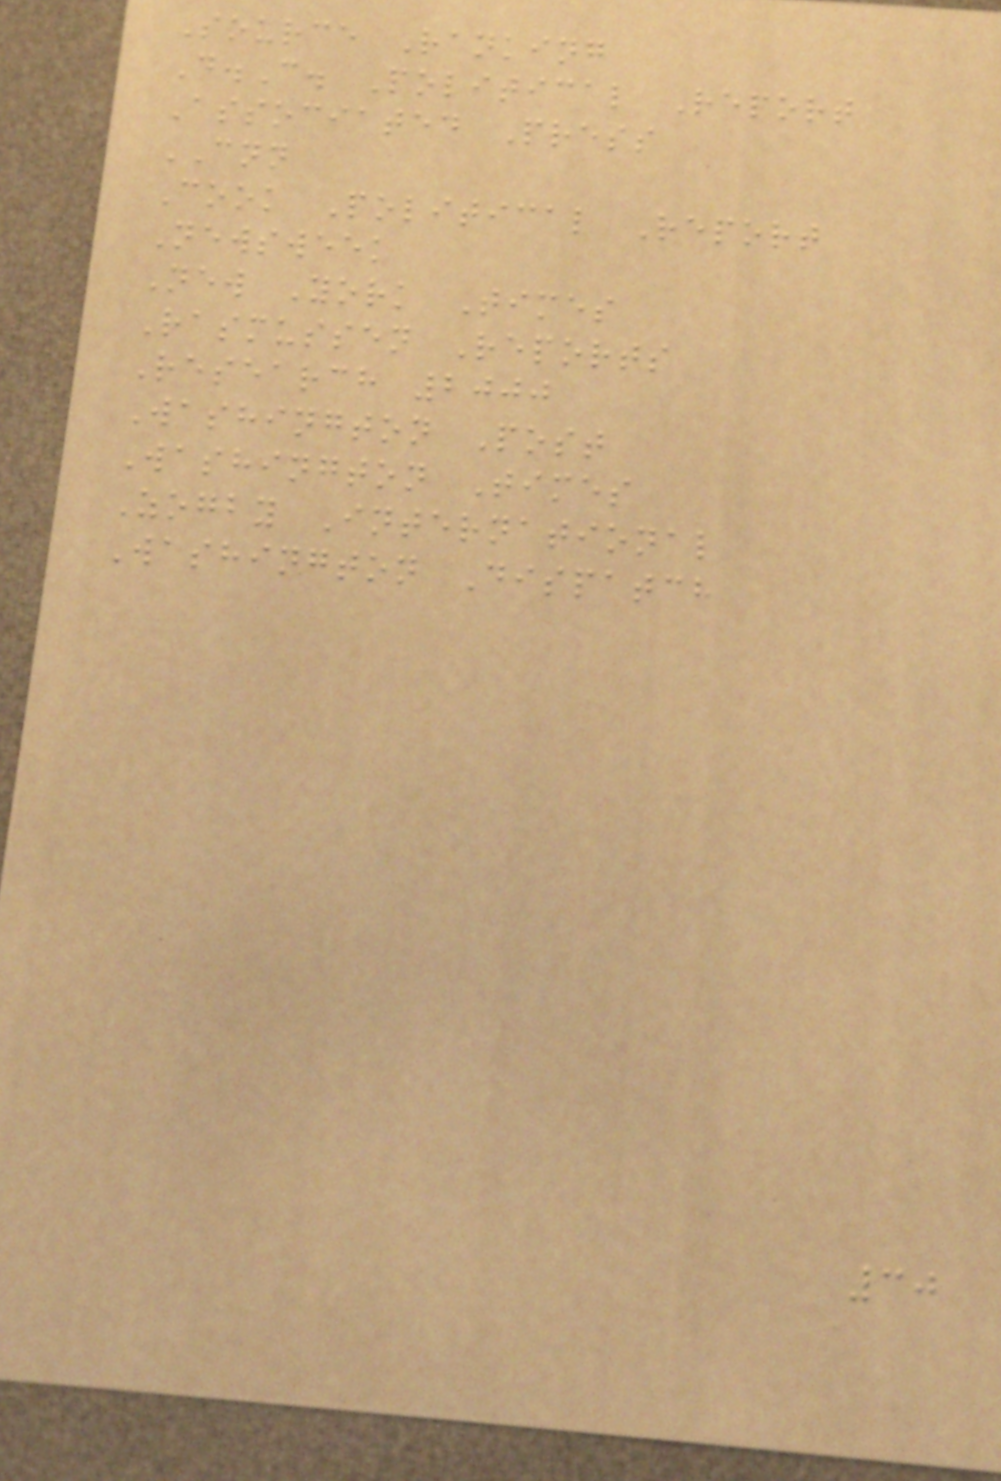Source Ranking
D.C. Political Report
Associated Press
CNN
Cook Political Report
Newsweek
New York Times
Rasmussen Reports
Research 2000
Washington Post
Washington Times
Zogby International
Washington Dispatch
30
